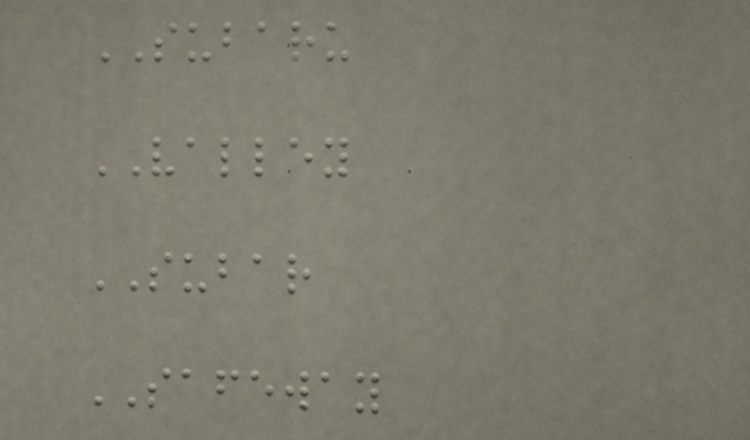SUBARU
VALLEY
SUBAR
SAFEWAY
